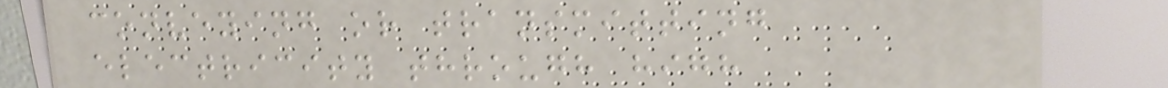conveying or transmitting
electricity through high
